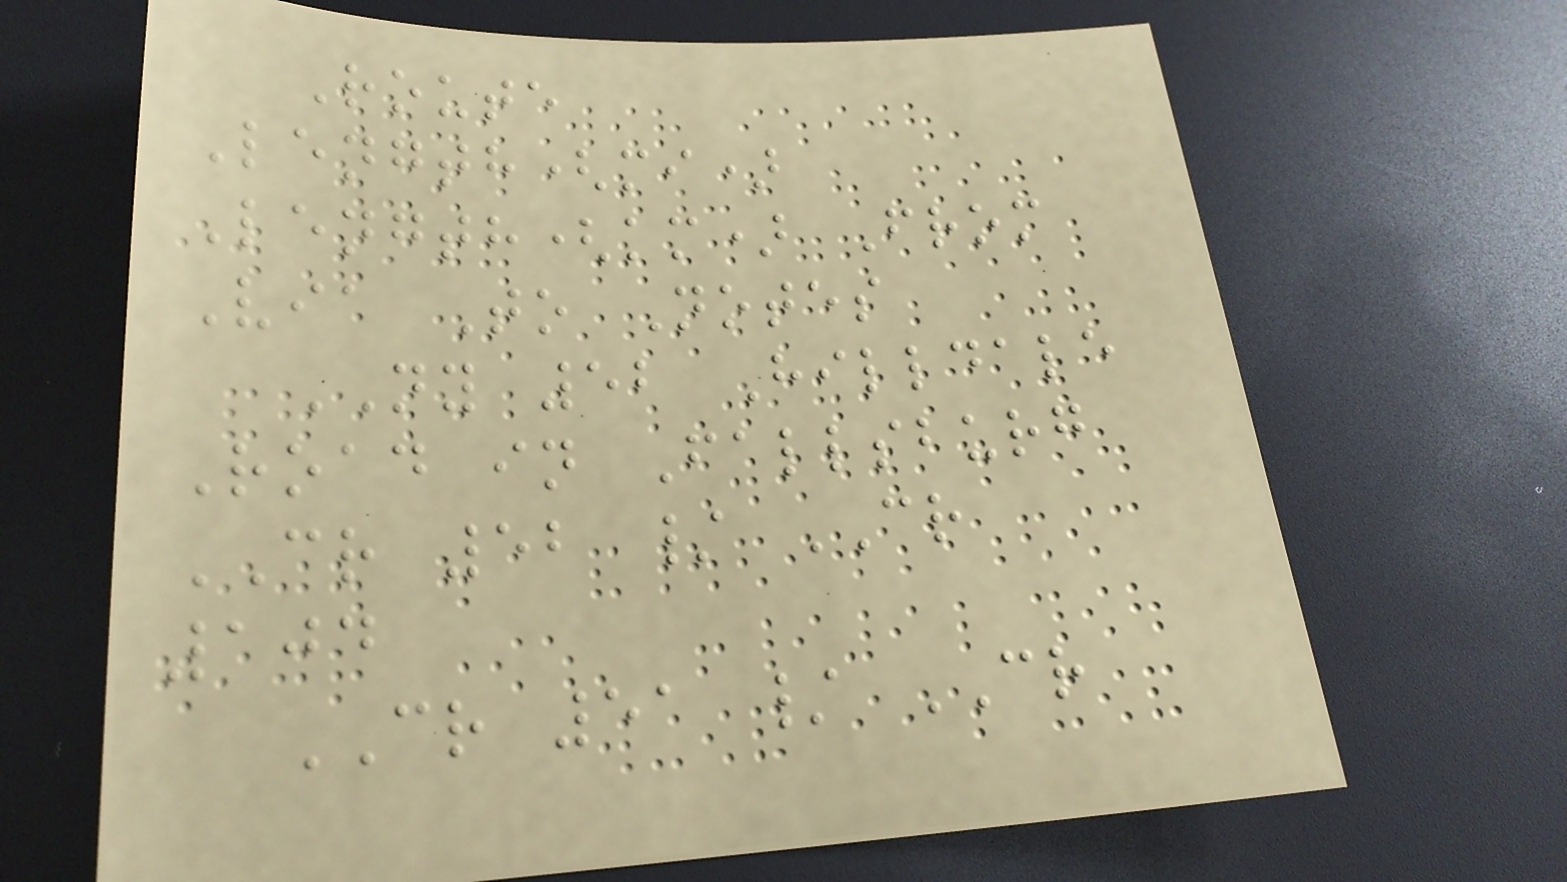Route
Length(mi)
Length(km) From
Via To Notes
NY 52 Hilldale
Road in Fallsburg
CR 52 / CR
104
CR 51 / CR
